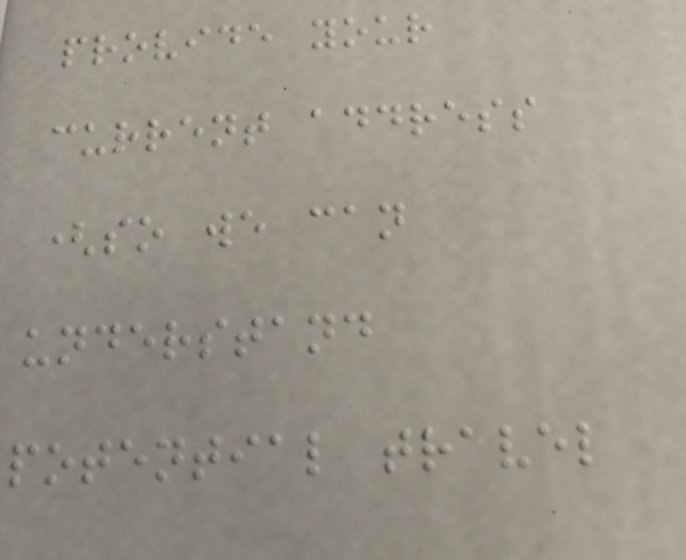provide your
current address
(so we can
understand
potential travel
